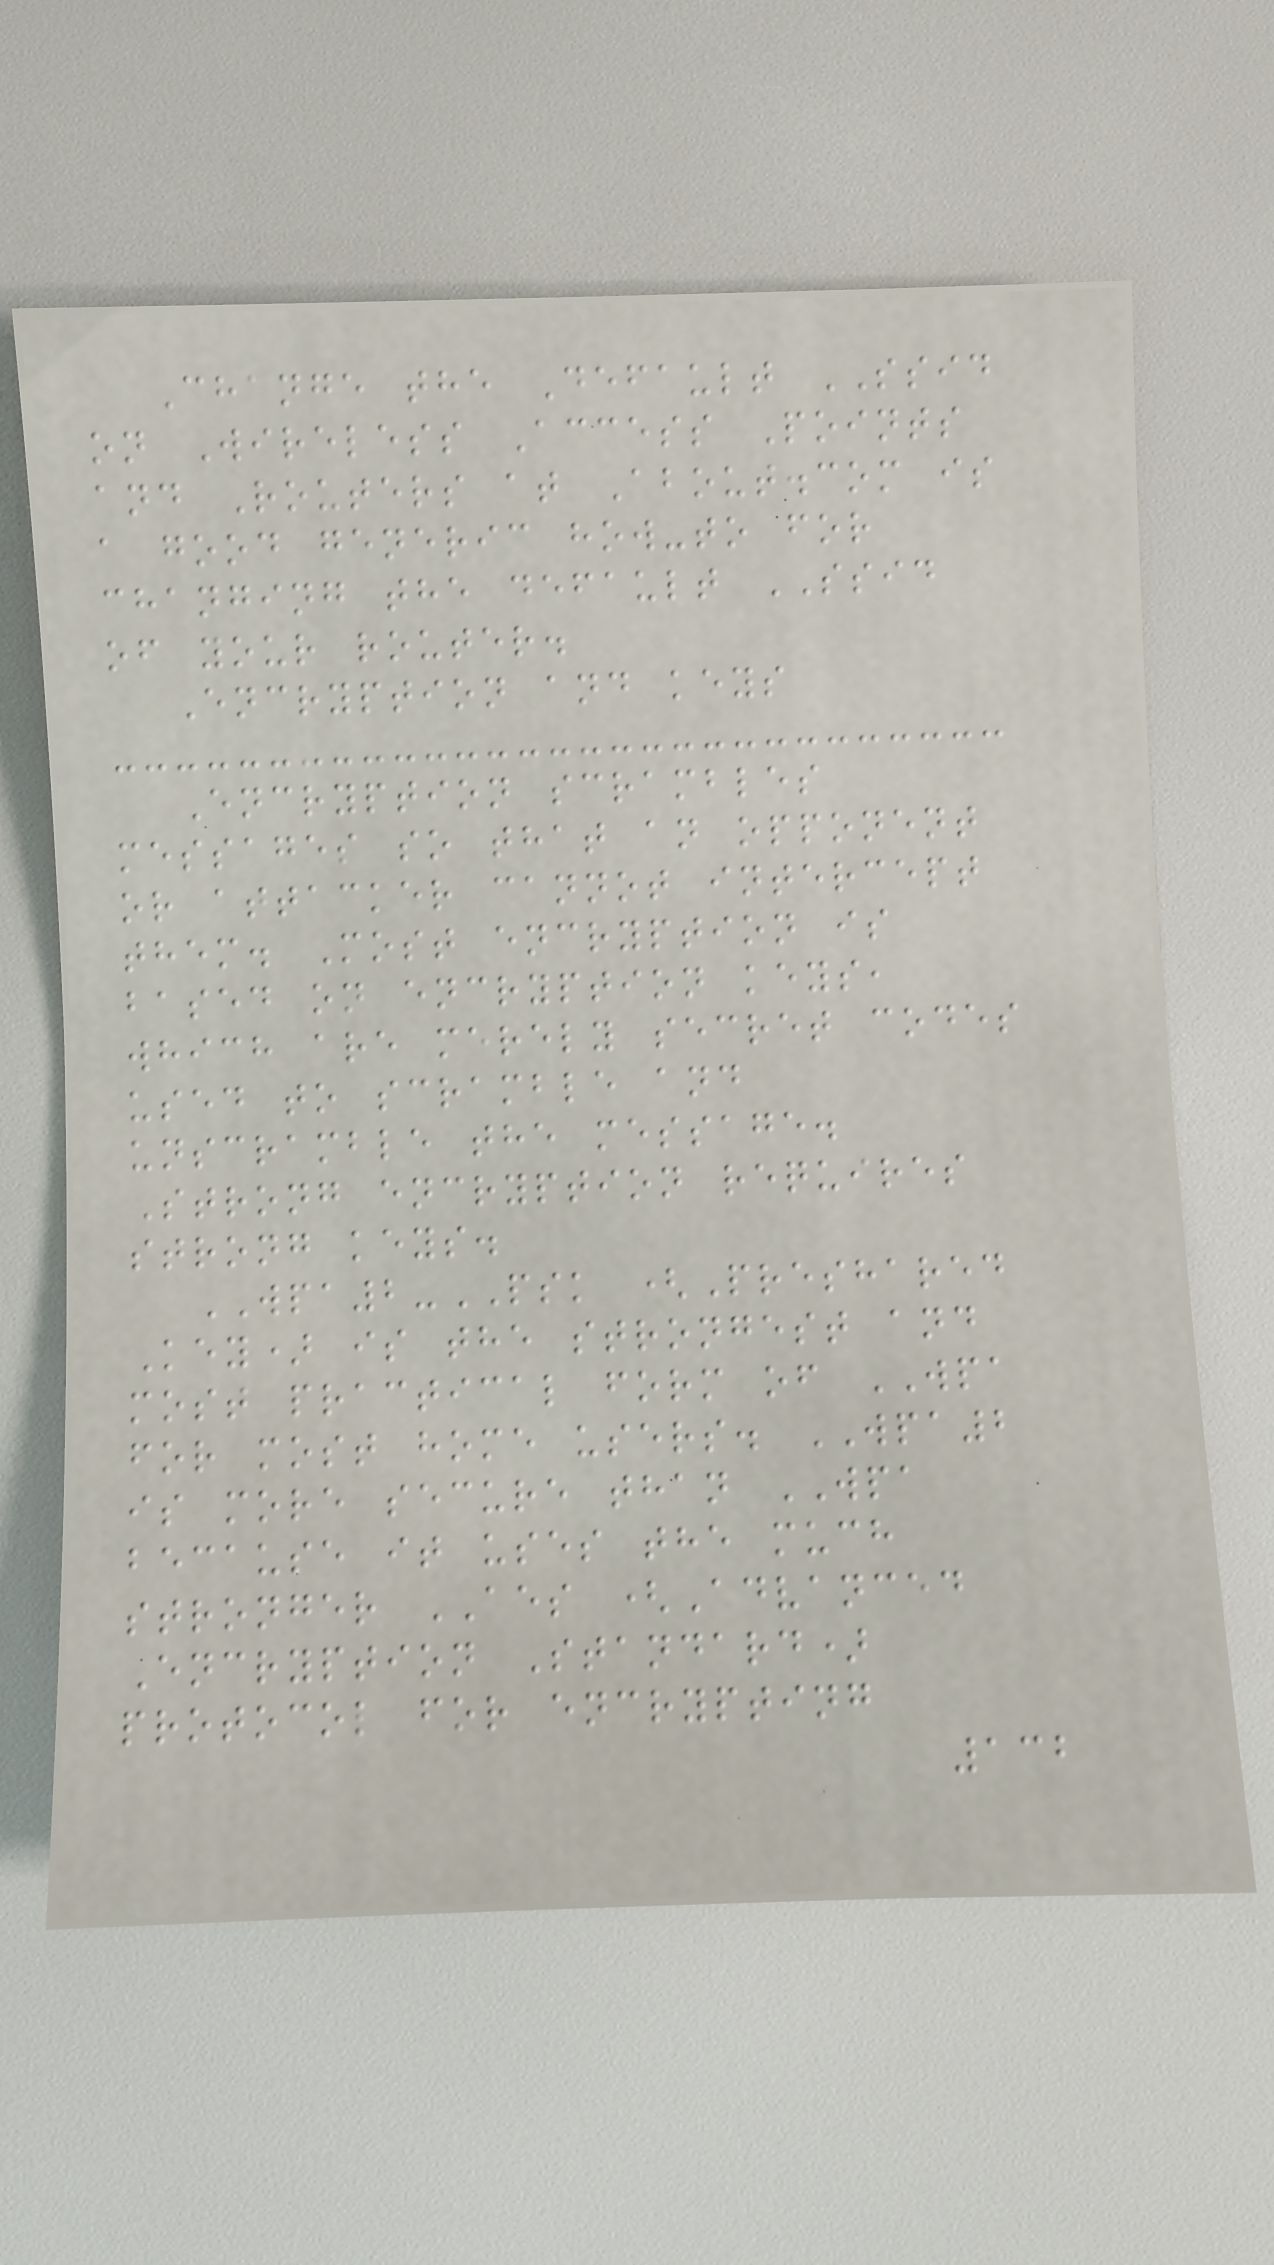Change the Default SSID
on Wireless Access Points
and Routers at About.com is
a good generic how-to for
changing the default SSID
of your router.
Encryption and keys
Encryption scrambles
messages so that an opponent
or attacker cannot intercept
them. Most encryption is
based on encryption keys,
which are merely secret codes
used to scramble and
unscramble the message.
Strong encryption requires
strong keys.
WPA2-PSK (Preshared
Key) is the strongest and
most practical form of WPA
for most home users. WPA2
is more secure than WPA
because it uses the much
stronger AES (Advanced
Encryption Standard)
protocol for encrypting
132
